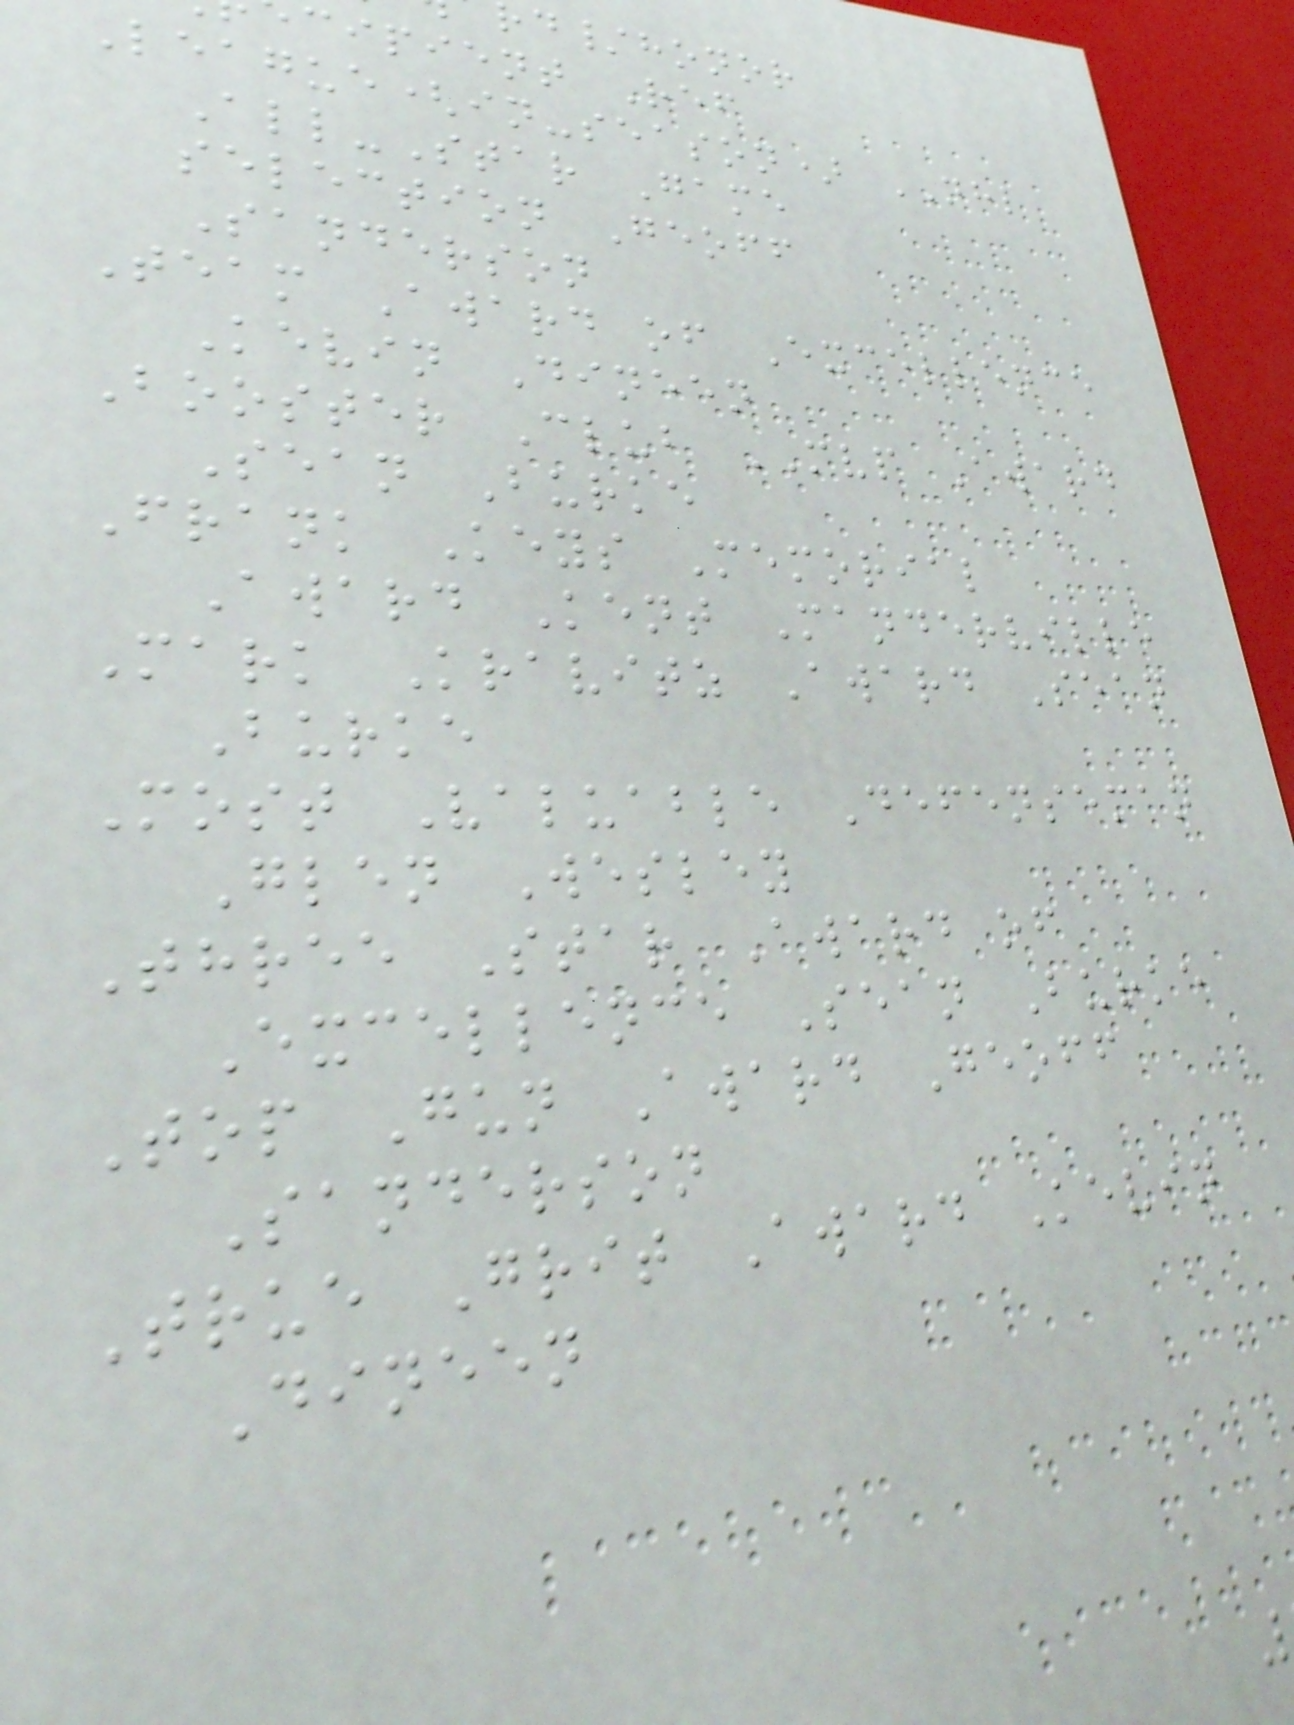d/honor
cipient Ref
League(in-season) NHL
All-Star Game
selection Geoff
Sanderson
Team Award of Excellence
Kevin Dineen
Booster Club MVP Award
Sean Burke
Frank Keys Memorial
Award Kent Manderville
Mark Kravitz Award Sean
Burke
Most Valuable Defenseman
Glen Wesley
Three Star Award of
Excellence Sean Burke
Top Gun Award Geoff
Sanderson
True Grit Award Kevin
Dineen
